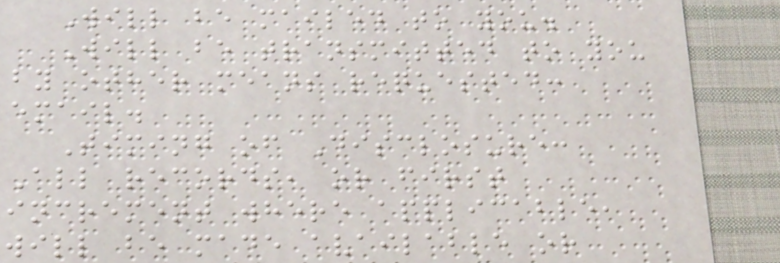Will be mailed to you.
Will be transmitted to you
by other means requested:
email.
Timing of Disclosure:
All records, or first
increment where applicable,
will be made available or
